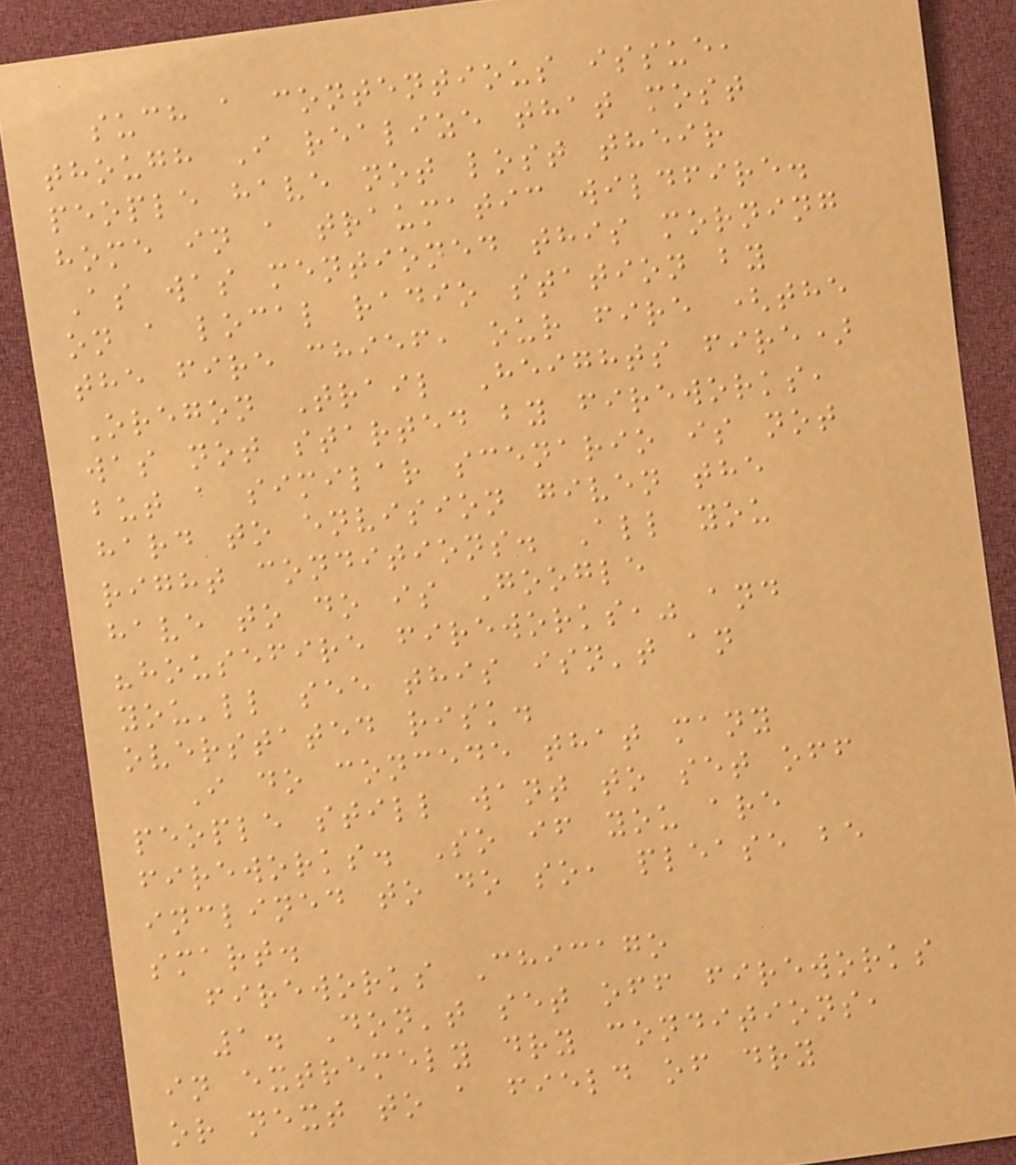such a contentious issue,
though I realize that most
people have not lost their
home in a traumatic wildfire.
As was mentioned this morning
on a local radio station by
the fire chief, our fire (the
Oregon Trail Heights fire)
was not started by fireworks,
but a similar scenario is not
hard to envision given the
right conditions. All you
have to do is Google
"housefire fireworks," and
you'll see this isn't an
overstated risk.
I do concede that many
people still want to set off
fireworks. So if you are
inclined to do so, please be
smart.
fireworks Chicago
1. Don't set off fireworks
in extremely dry conditions,
or next to a field of dry
